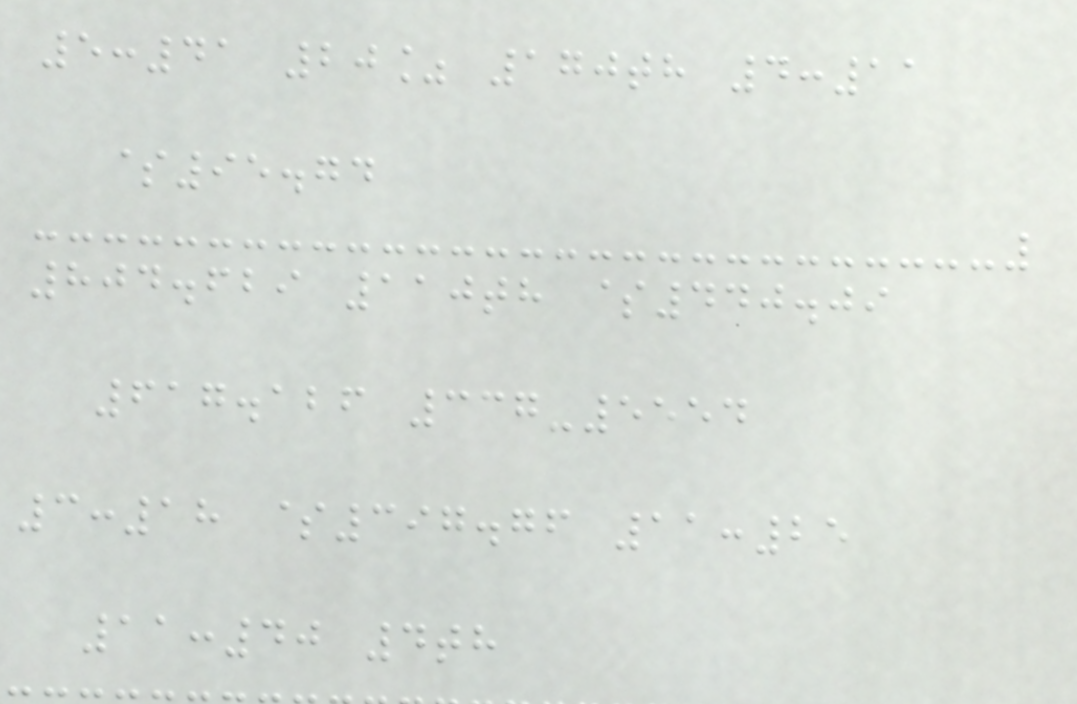5:41 20% 170th 4:11
$95.74
804.629 110th $440.09
617.126 337-5554
3:18 $397.76 11:25
11:40 4th
